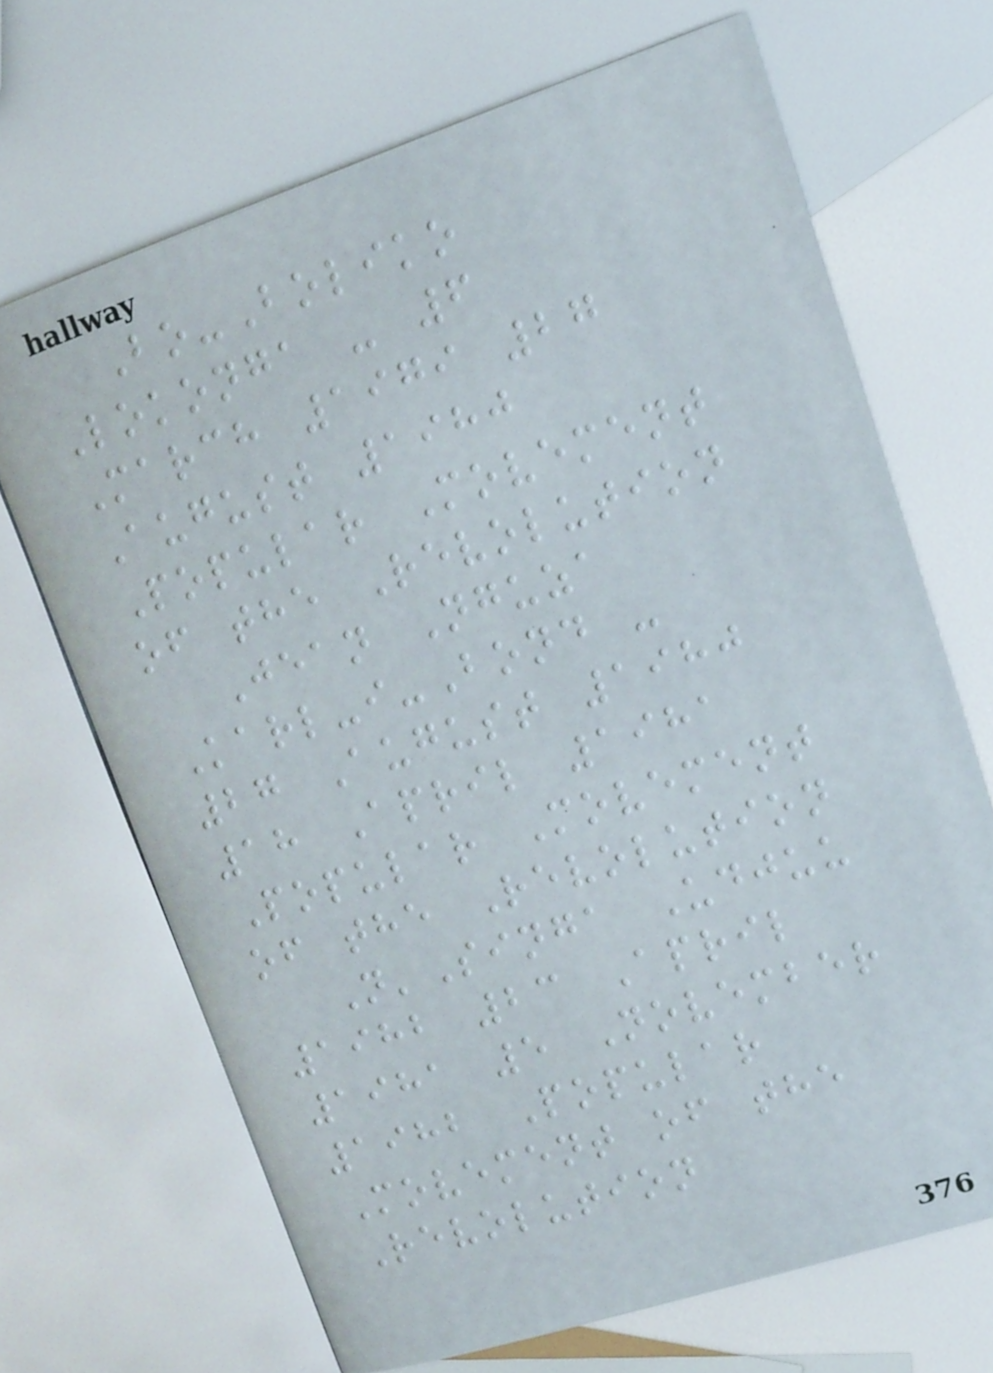Bo-Boliko
Lokonga - 6
March 1979 27
August 1980
Popular Movement
of the Revolution
Jean Nguza
Karl-i-Bond -
27 August 1980
18 April 1981
Popular Movement
of the Revolution
N'Singa Udjuu
1982 23 April
1981 5 November
1982 Popular
Movement of the
Revolution
